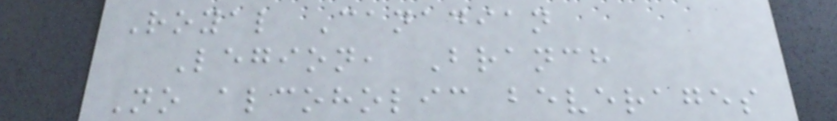Royal Canadian
Legion, Branch
No alcoholic beverages
